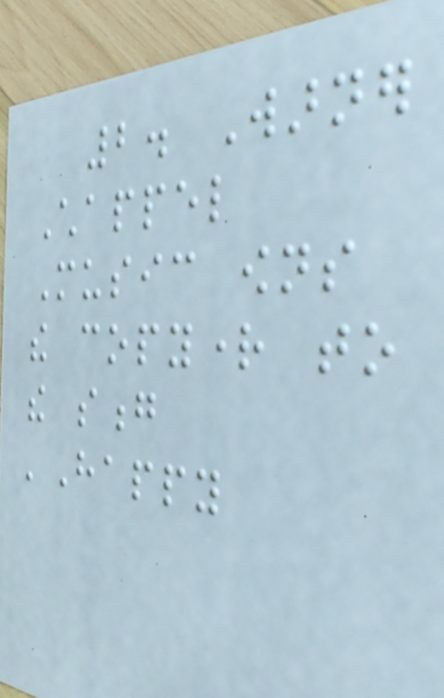2. Warner
Chappel
Music owns
the copyright to
the song
'Happy
